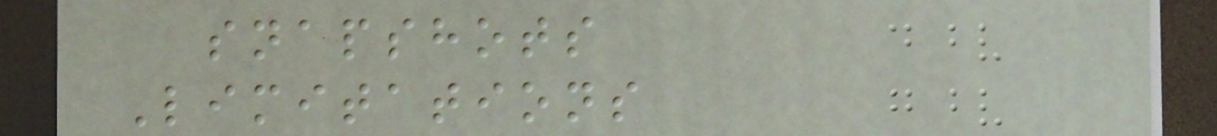snapshots
Limitations
